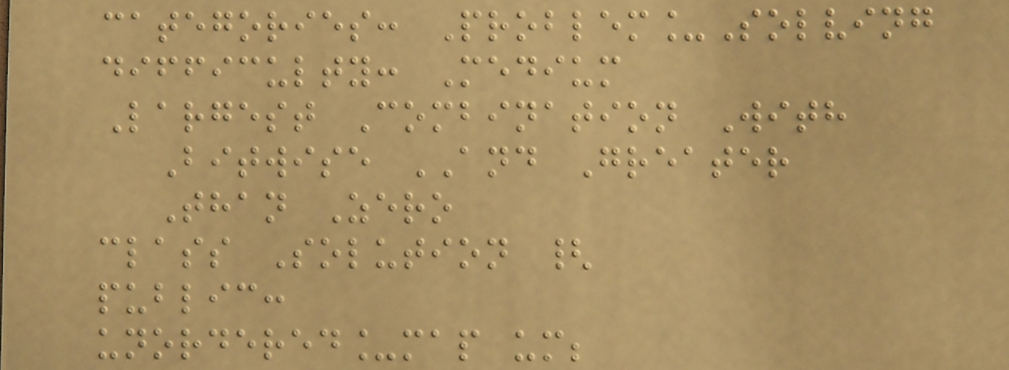categories: Problem_Solving
difficulty: Medium
Largest Combination With
Bitwise AND Greater
Than Zero
class Solution {
public:
unordered_map um;
